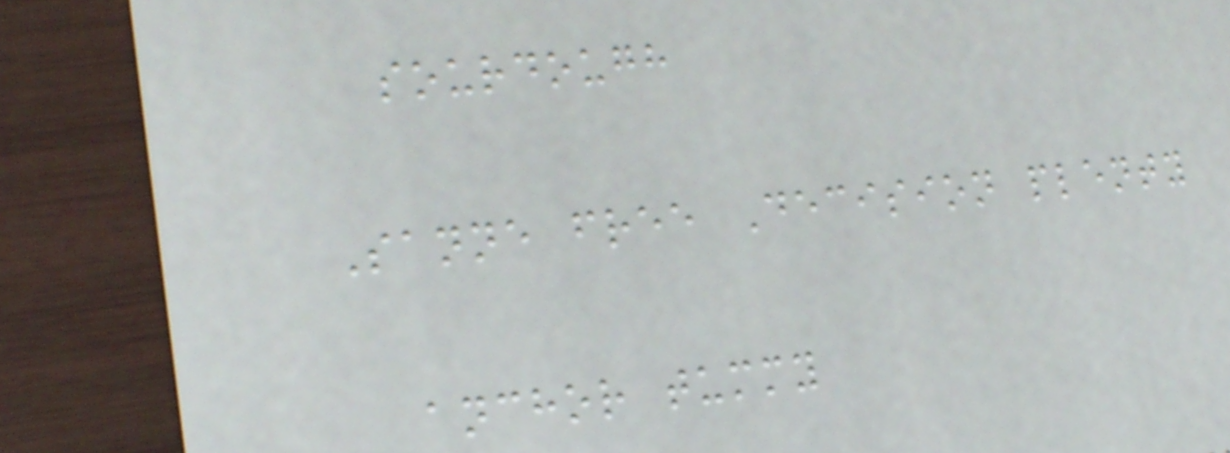sourdough
Sanne free Decision plenty
anchor tummy
